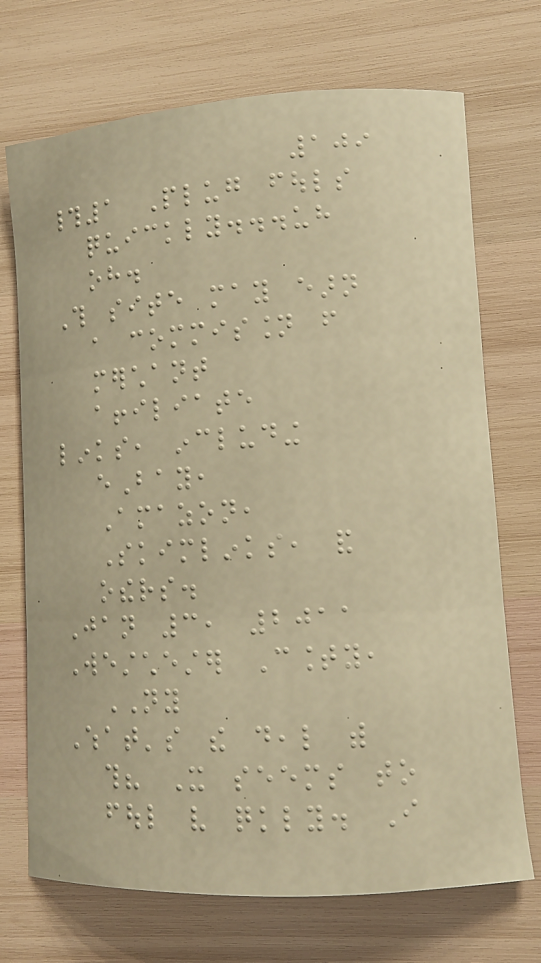109
#1 Plug fouls
quickly...uh
oh.
This site may earn
a commission from
merchant
affiliate
links, including
eBay,
Amazon,
Skimlinks, and
others.
Jan 3, 2011
Westchester County,
NY
What's the deal with
this? It seems to
foul very quickly. I
